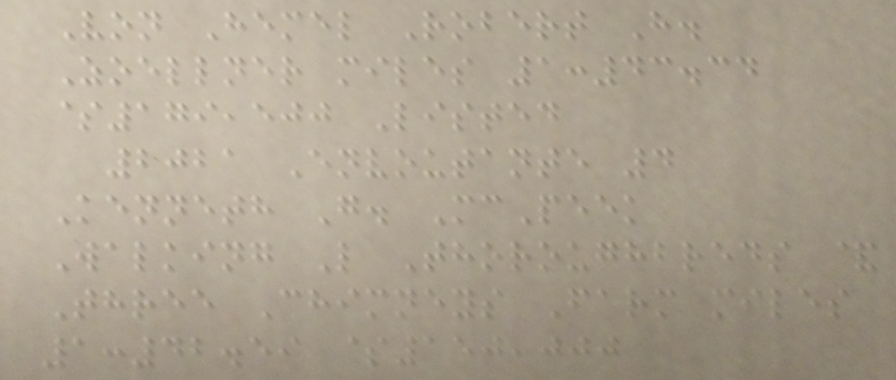Von Hemel Robert H.
Zoellner miles 1:43.34
$179,500 Listed
2021 Envoutante 4
Kenneth G. McPeek
Walking L Thoroughbreds &
Three Chimneys Farm miles
1:42.59 $150,000
